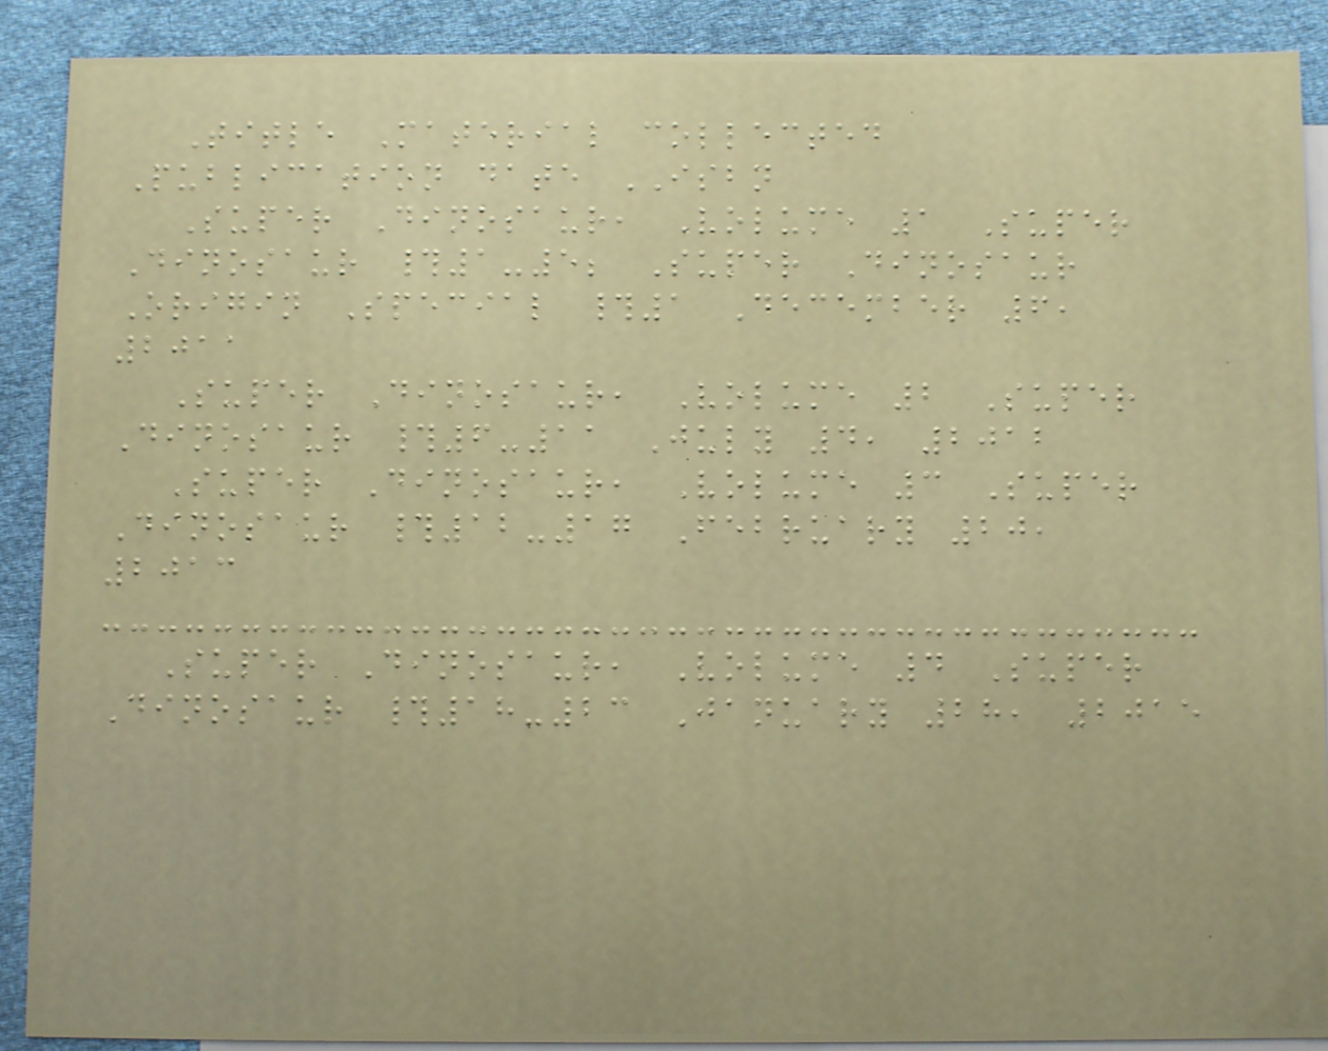Title Material collected
Publication date ISBN
Super Dinosaur, Volume 1 Super
Dinosaur #1-5; Super Dinosaur
Origin Special #1 December 6,
2011
Super Dinosaur, Volume 2 Super
Dinosaur #6-11 July 4, 2012
Super Dinosaur, Volume 3 Super
Dinosaur #12-17 February 20,
2013
Super Dinosaur, Volume 4 Super
Dinosaur #18-23 January 28, 2015
